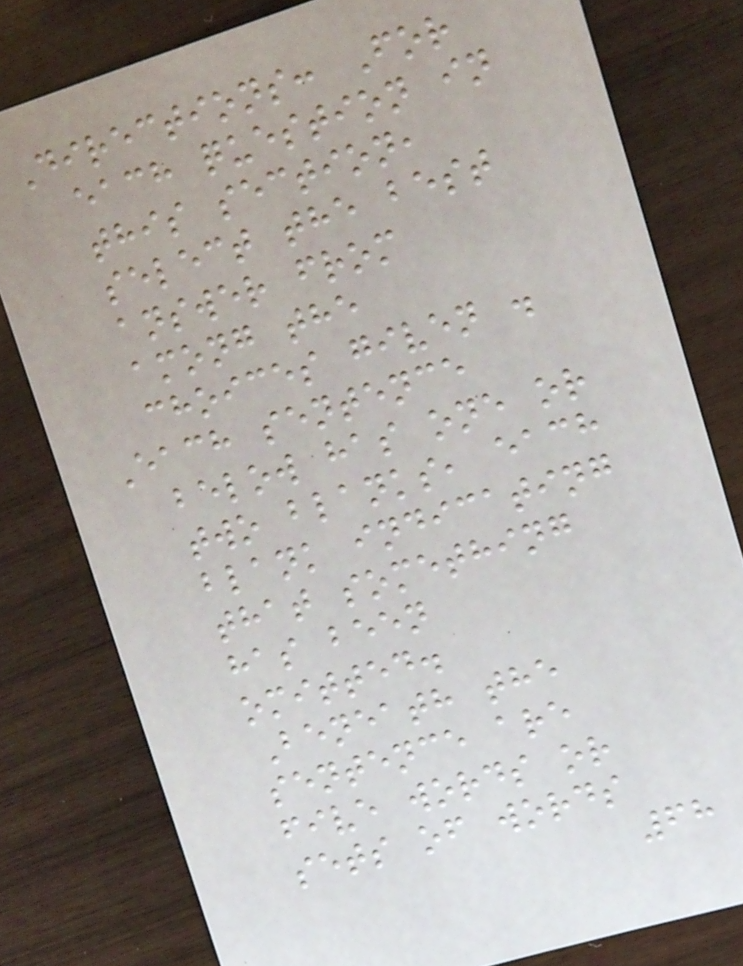Directions: For
each question in
this section,
select the best
answer from
among the
choices given .
Each sentence
below has one or
two blanks, each
blank indicating
that something
has been
omitted.
Beneath the
sentence are
five words or
sets of words
68
